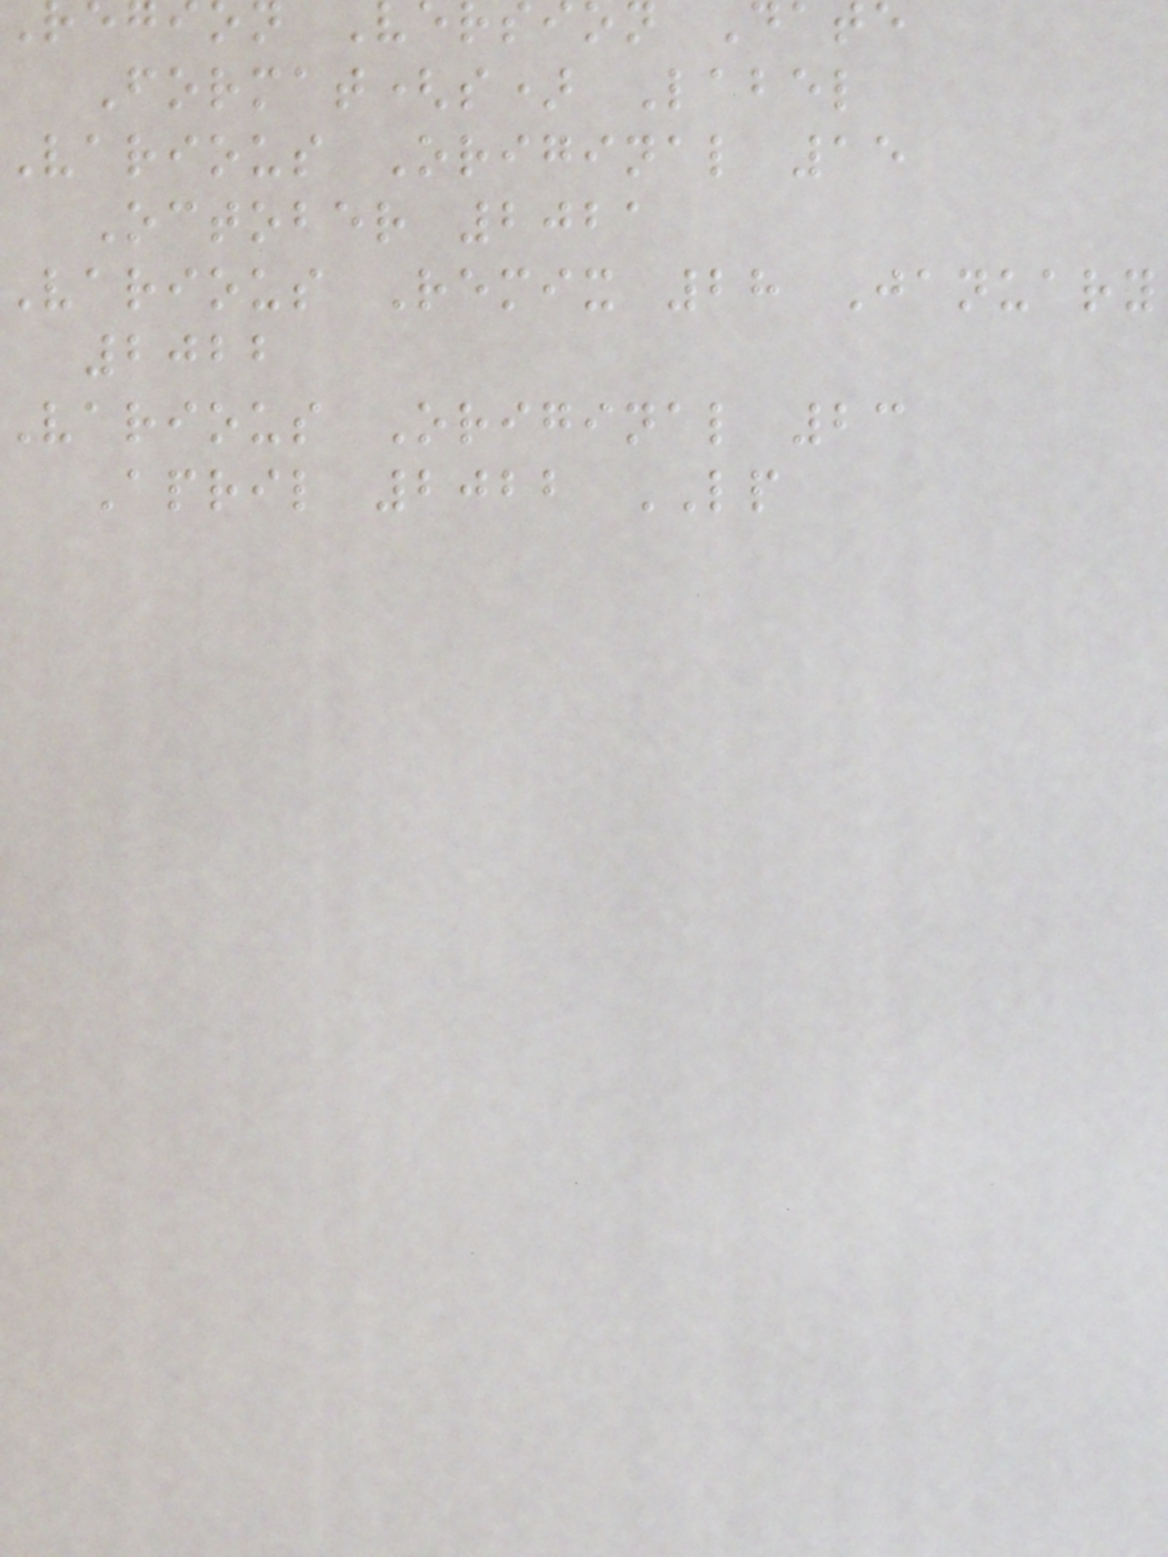Format(s) Label
Various Original 15
October 2021
Various Remix 28 January
2022
Various Original 23
April 2022 LP
